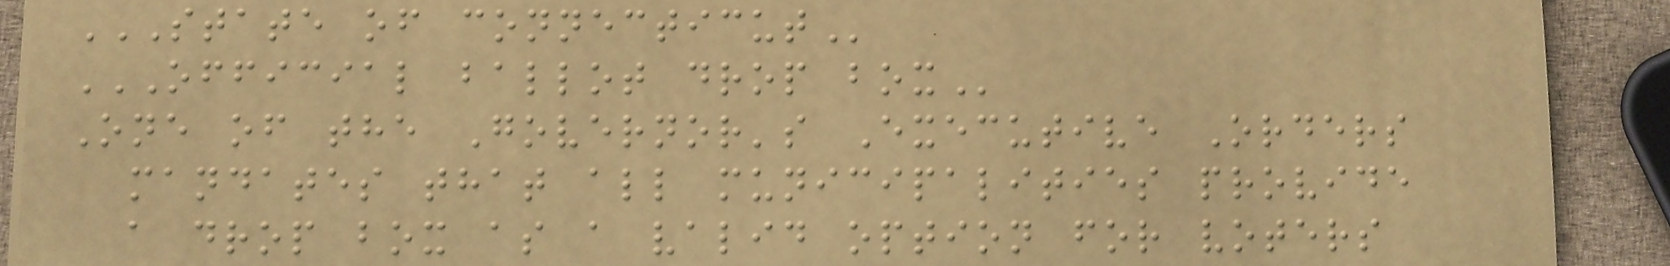STATE OF CONNECTICUT
OFFICIAL BALLOT DROP BOX
One of the Governor's Executive Orders
mandates that all municipalities provide
a drop box as a valid option for voters
